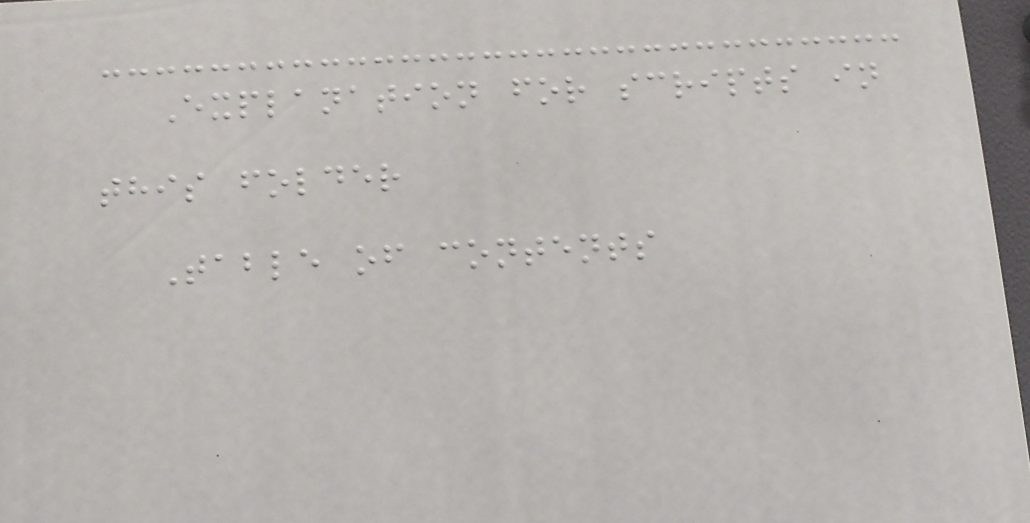Explanation for scripts in
this folder
Table of contents
